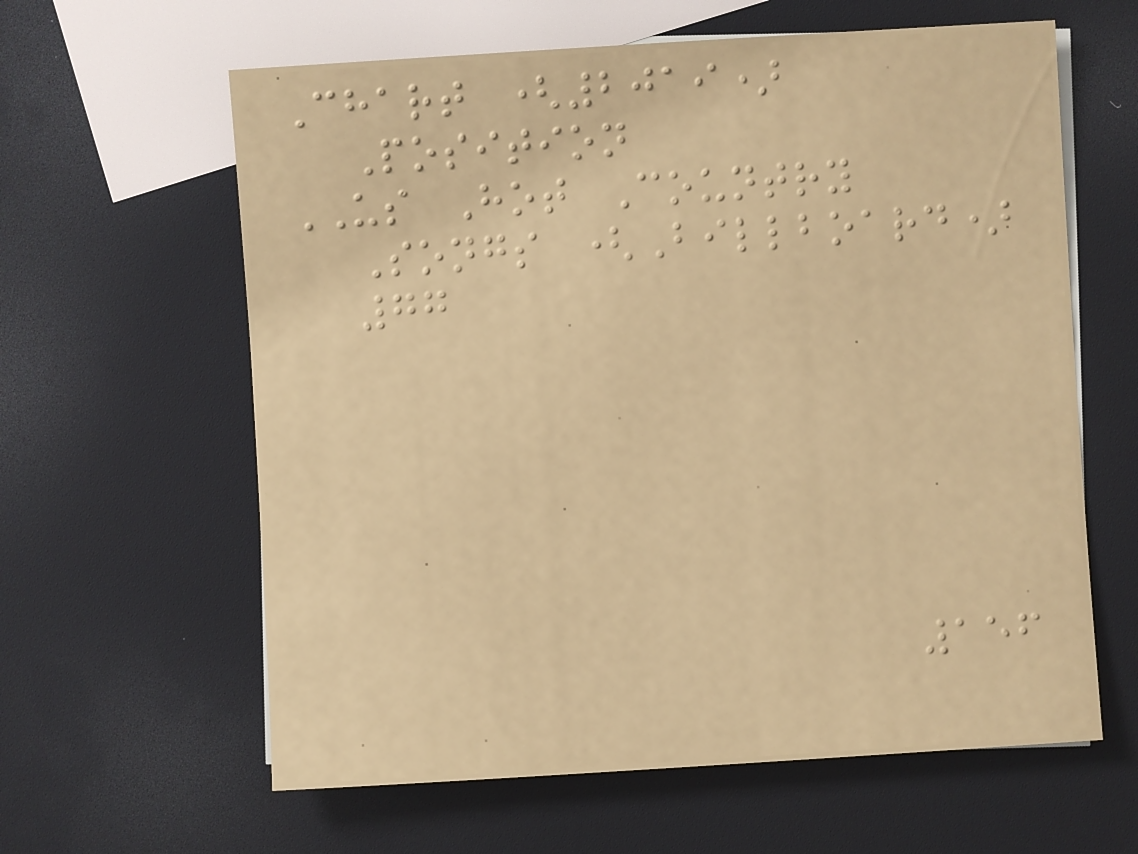Chart (2019)
Position
US Hot Country
Songs (Billboard)
77
156
